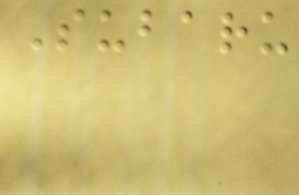Subaru
